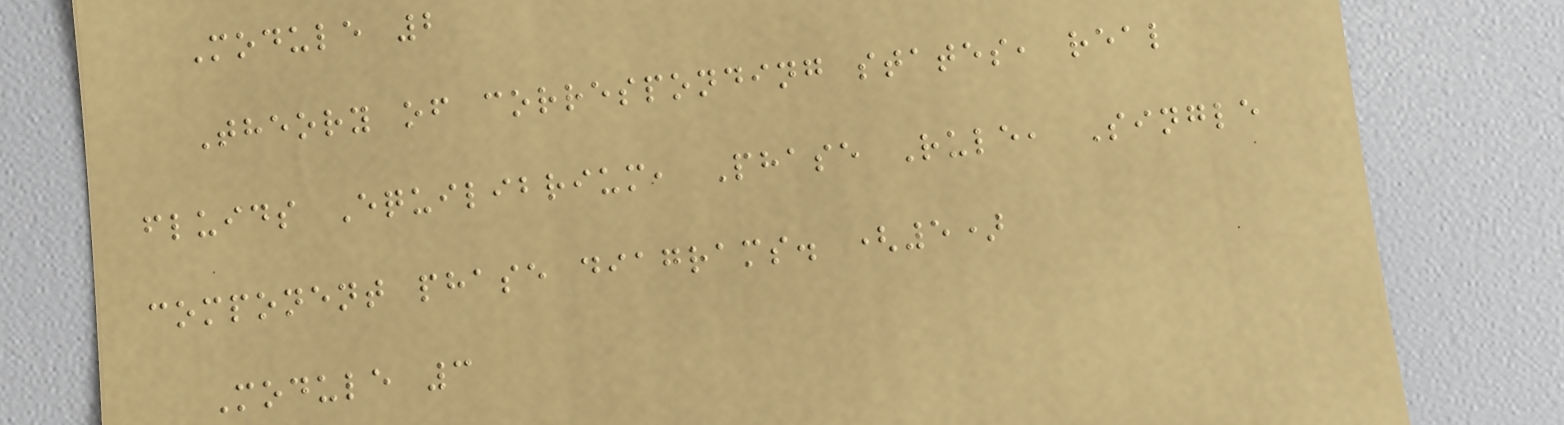Module 2
Theory of corresponding states, real
fluids Equilibrium, Phase Rule, Single
component phase diagrams. (5)
Module 3
